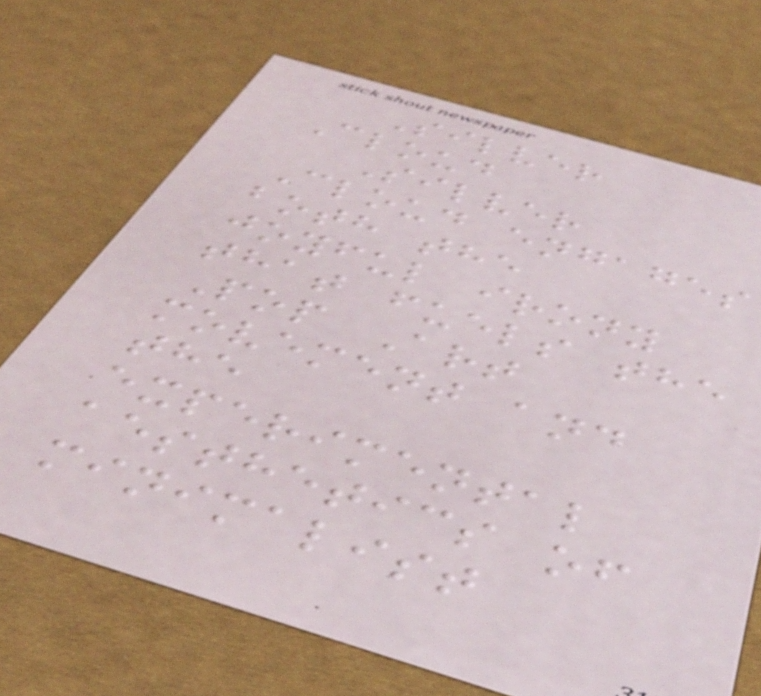Silver
Cloud
Silver
Cloud engages
both the
joyful irony
that fuels the
Pop Art
movement and
the
experimental
aesthetics of
minimalist
